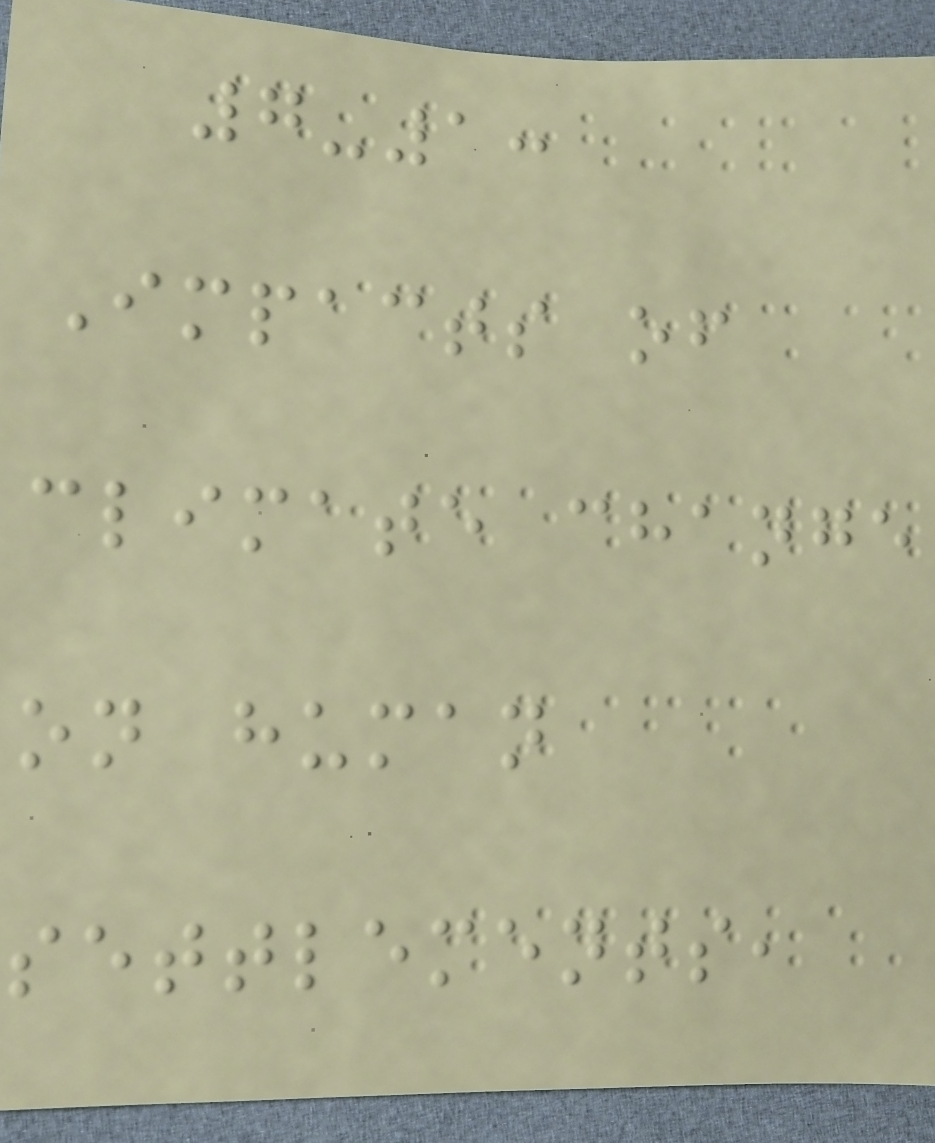7-1:
Impacts of
climate change
on human
settlements,
